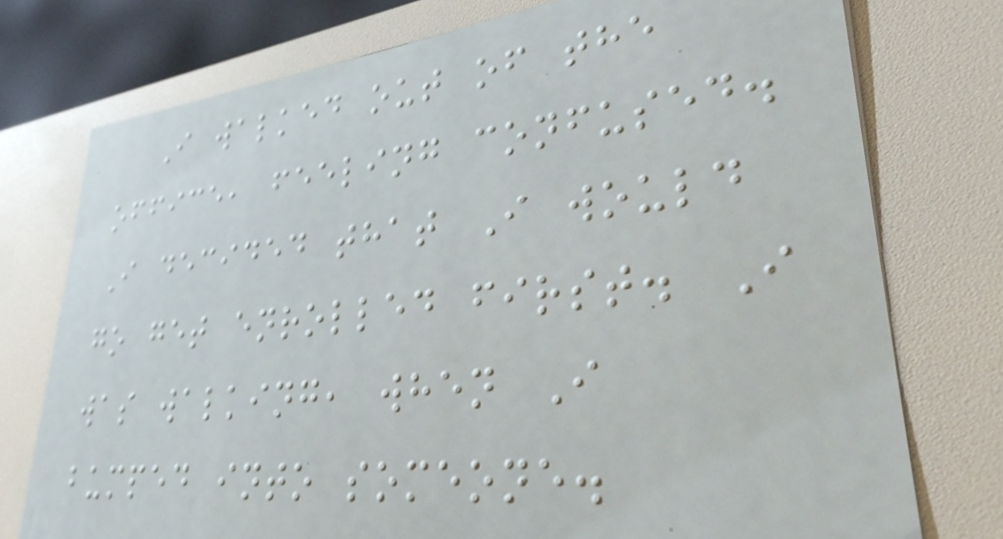I walked out of the
office, feeling confused.
I decided that I would
go get enrolled first. I
was walking, when I
bumped into someone.
